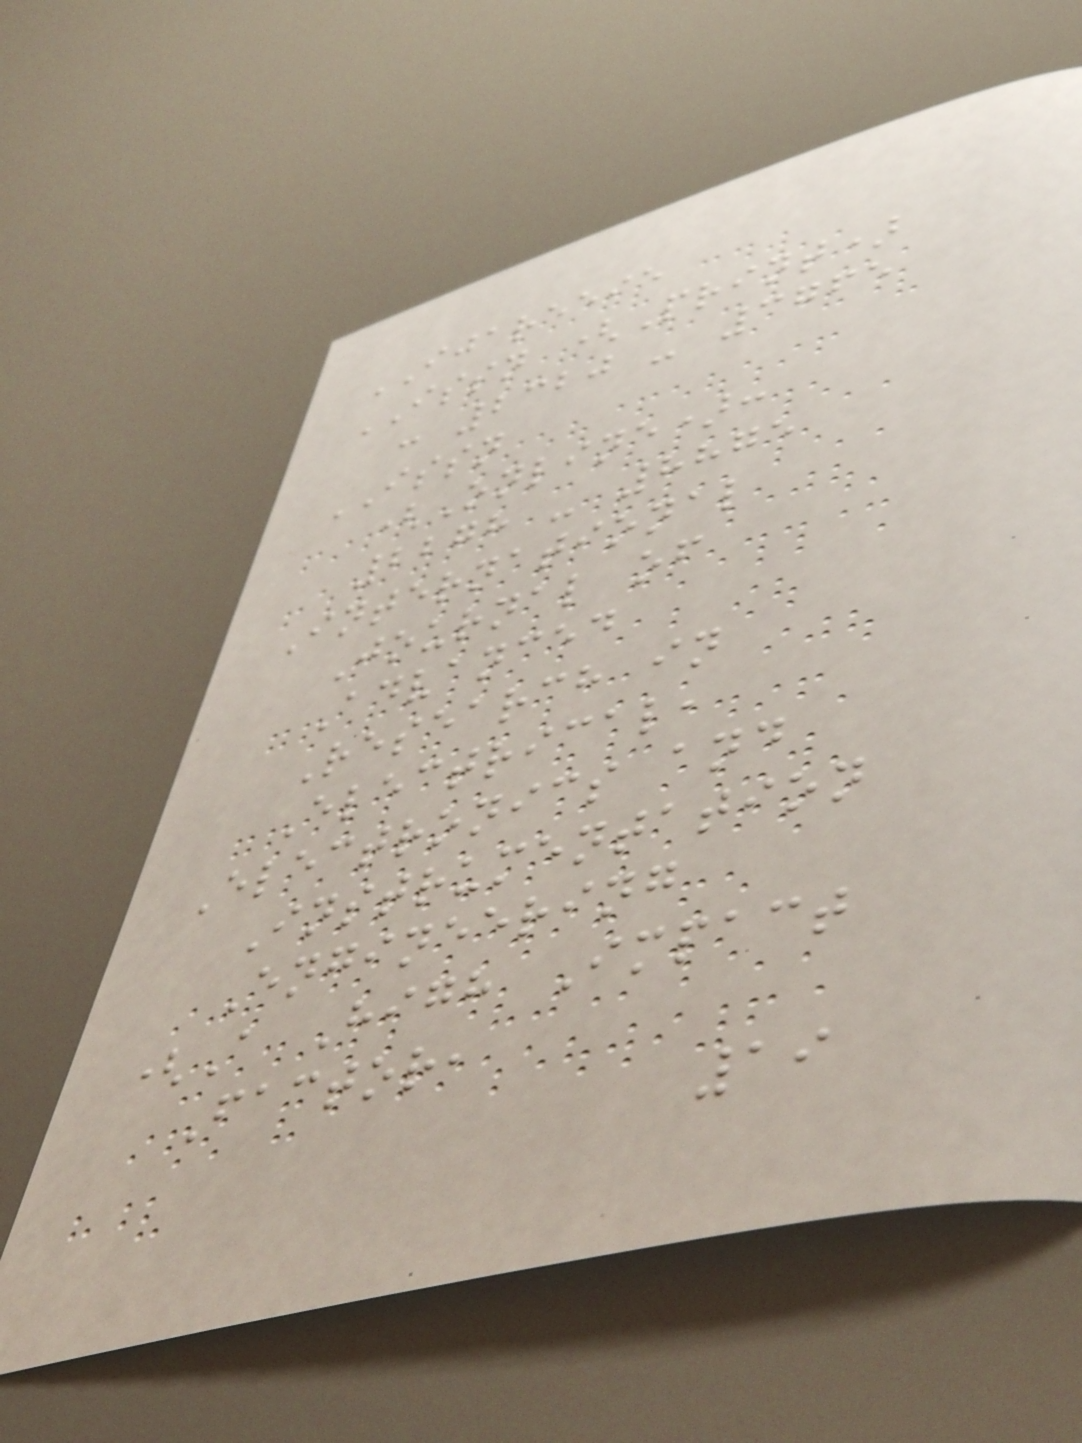IJAREEIE
ISSN (Print)
: 2320 - 3765
ISSN
(Online):
2278 - 8875
International
Journal of
Advanced
Research in
Electrical,
Electronics and
Instrumentation
Engineering
(A High Impact
Factor,
19
